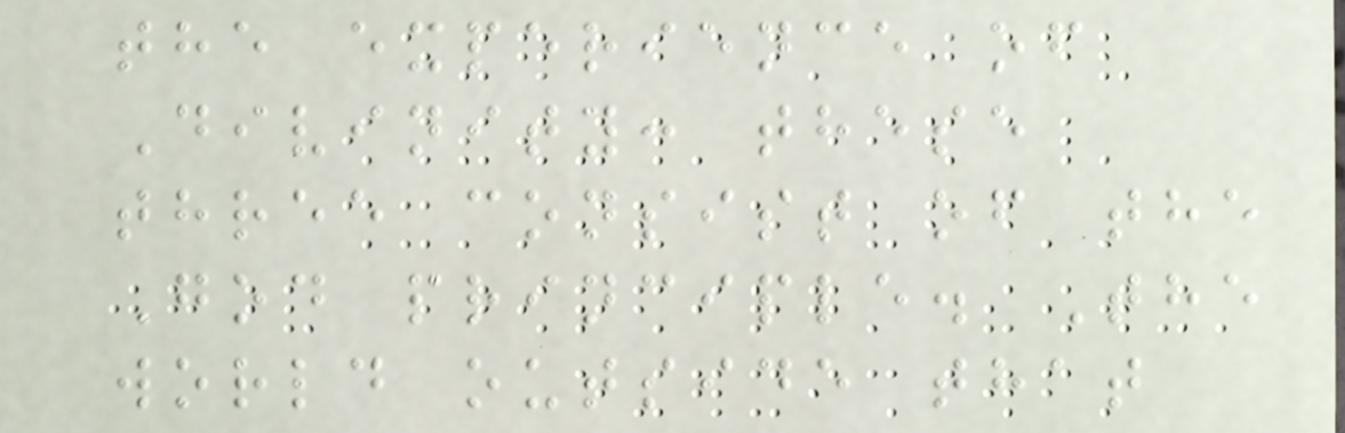the experience of
Divinity: these
three consist of the
God principle. The
world outside that
